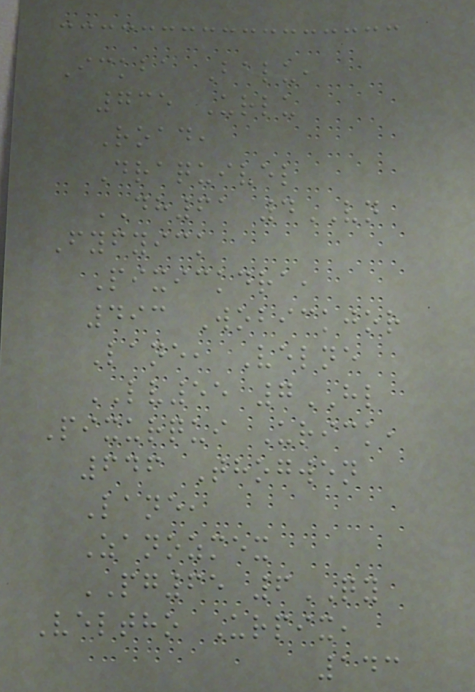Ickba Balu,
735 Urlu
Road,
Draquivel
DH61 4VN
Fyfyick
Pixickdra,
493 Wobickjor
Lane, Velne
LV55 7HL
Pixurqui Urick,
646 Thogwen
Lane,
Zanozmex
PG65 6QY
Veltho Urpix,
143
